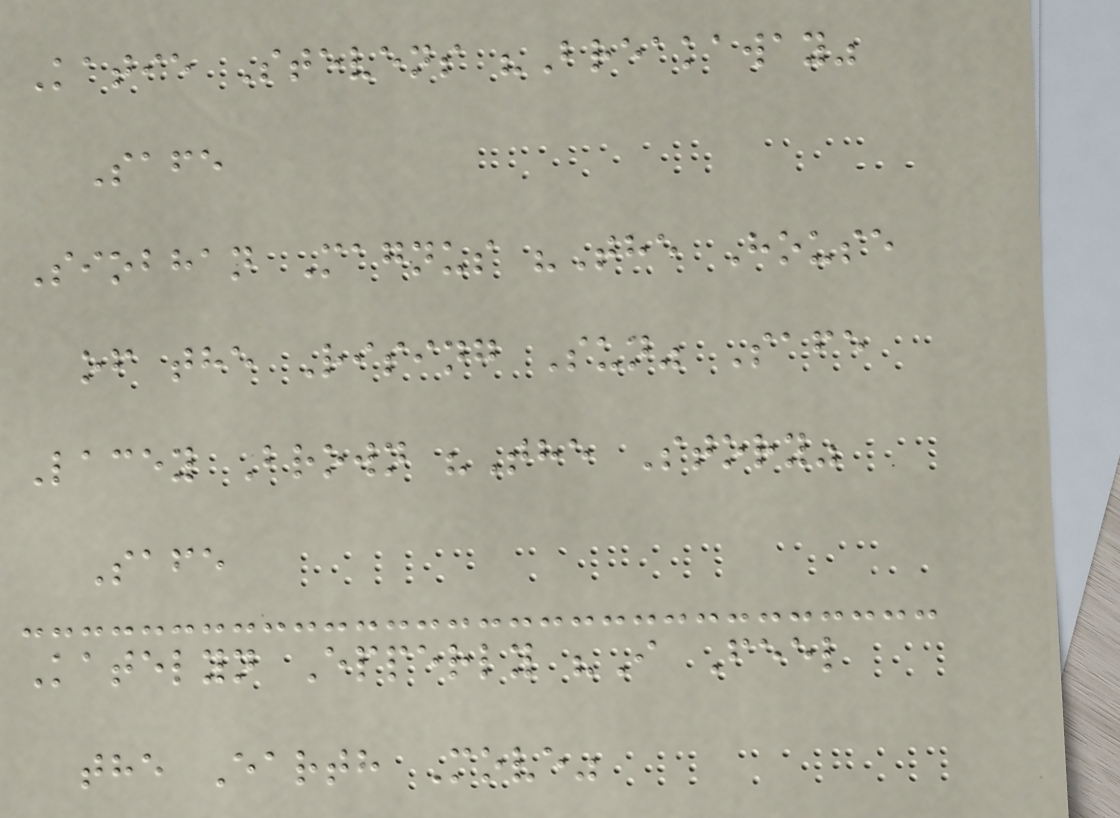Katie Stevens "Breakaway"
Safe
Siobhan Magnus "The House
of the Rising Sun" Safe
Lacey Brown "The Story"
Safe
Katelyn Epperly "I Feel
the Earth Move"
